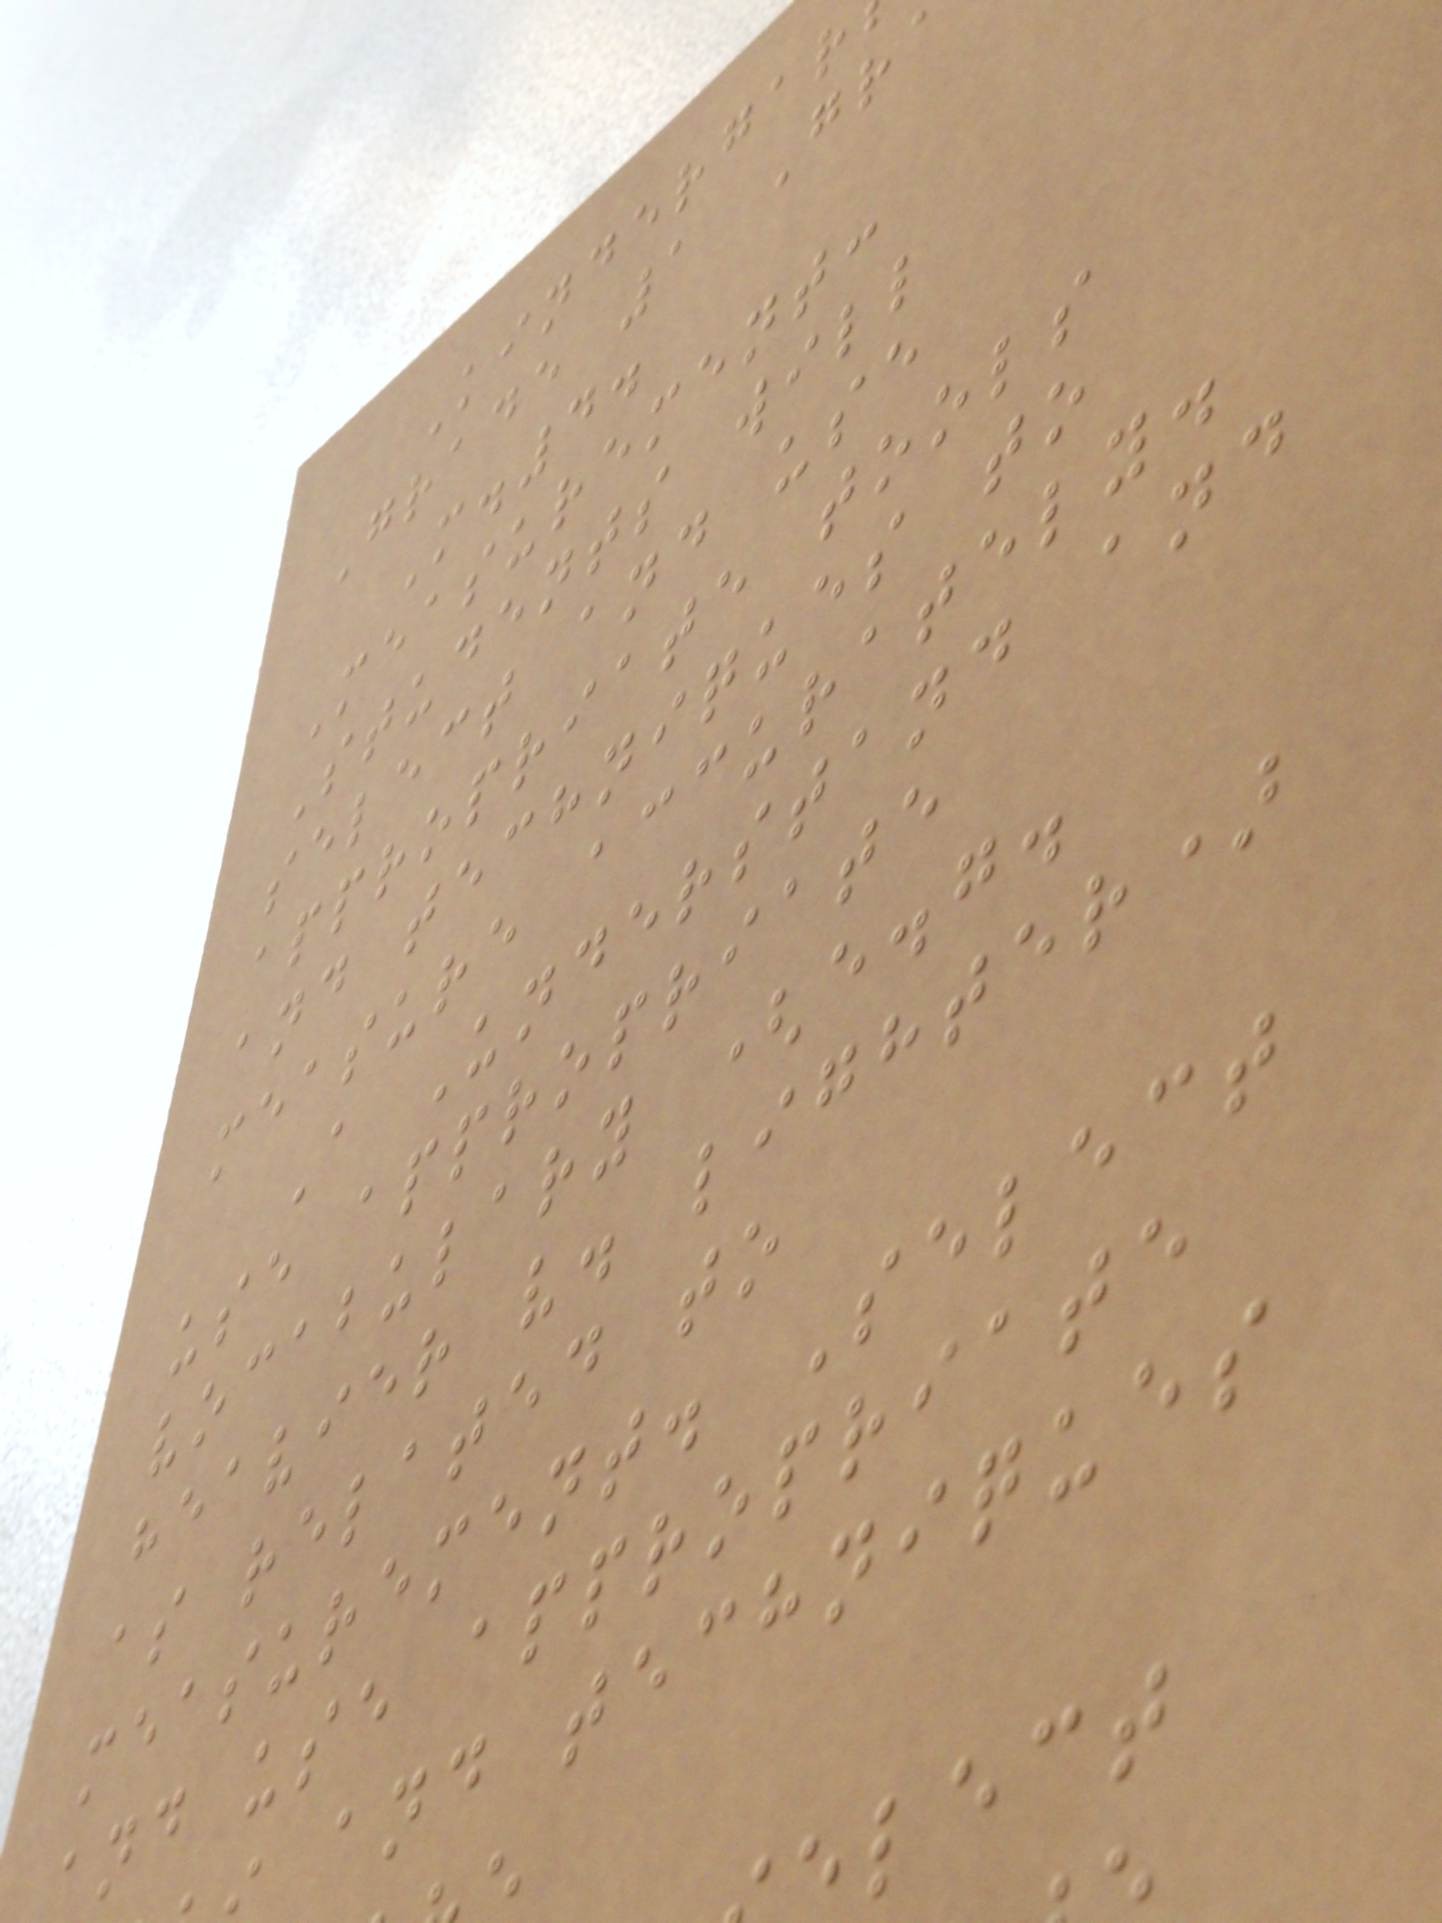Kindergar
Grade 1 Gr
M.4.
Measurement:
Students will
select and use
appropriate tools
and techniques to
measure accurately.
A Understand and
use appropriate
vocabulary (e.g.
heavier v. lighter)
as related to
measurement. Select
and use appropriate
and techniques
